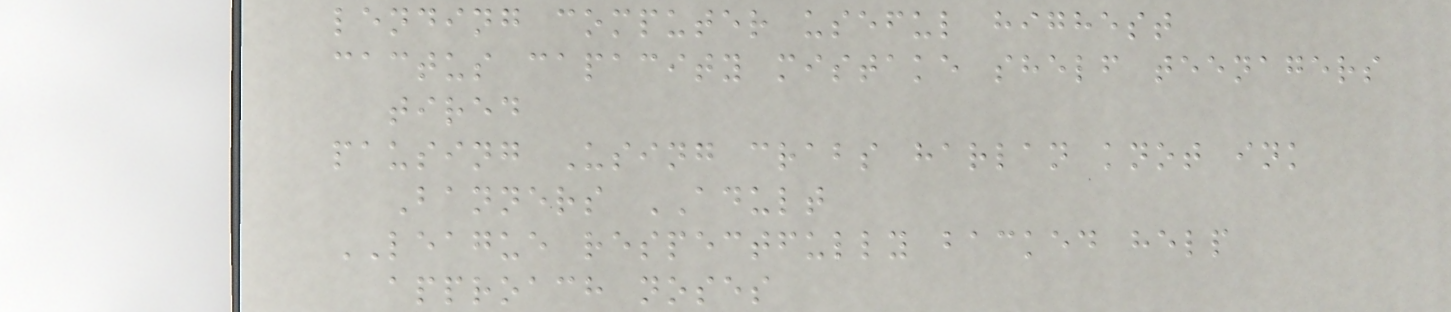lending computer useful highest
cactus capacity mistake shelf teenagers
tired
pausing Using crabs harlan knot ink
Banners ADULT
LEAGUE respectfully backed help
approach noses
